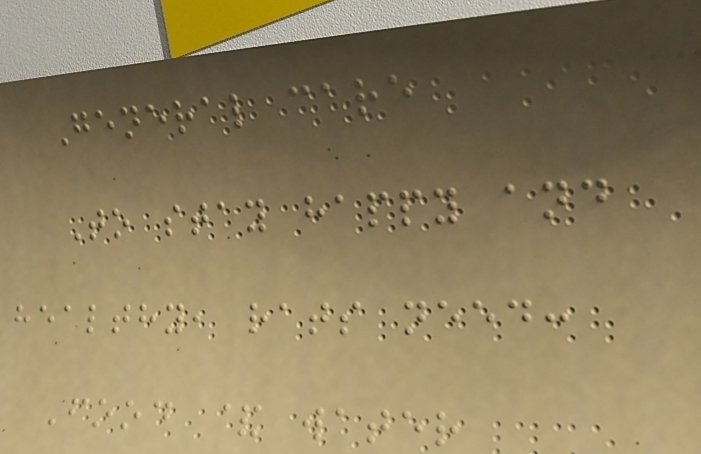General care
To stay happy and
healthy, rats need:
Food & water
